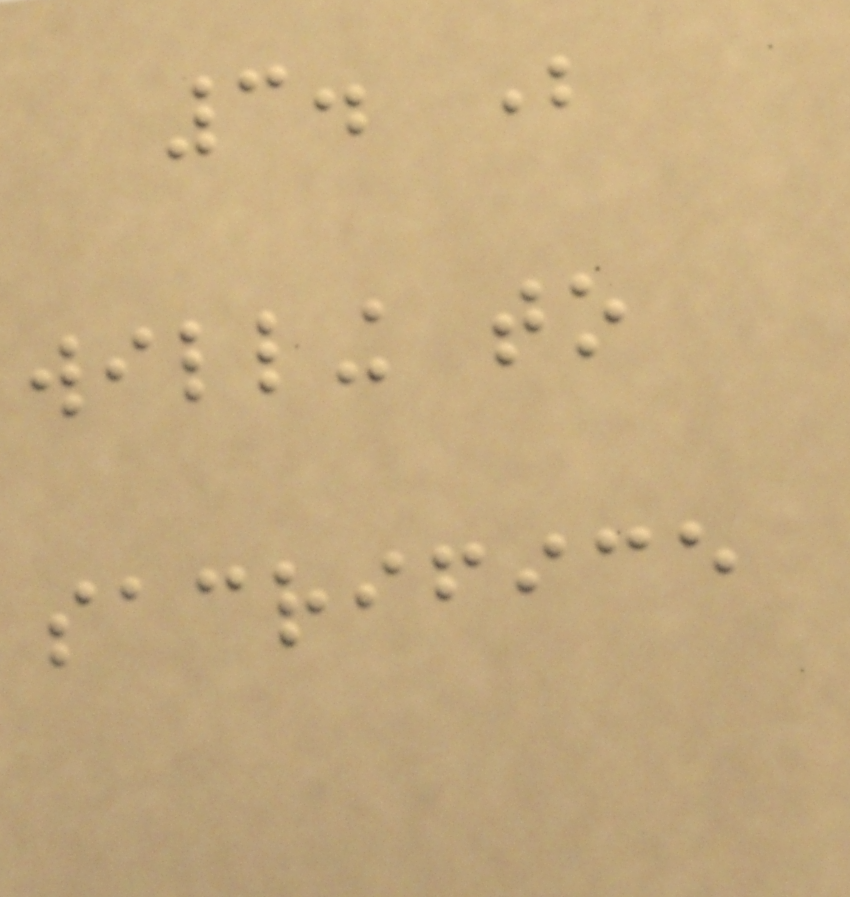3. Be
willing to
sacrifice
